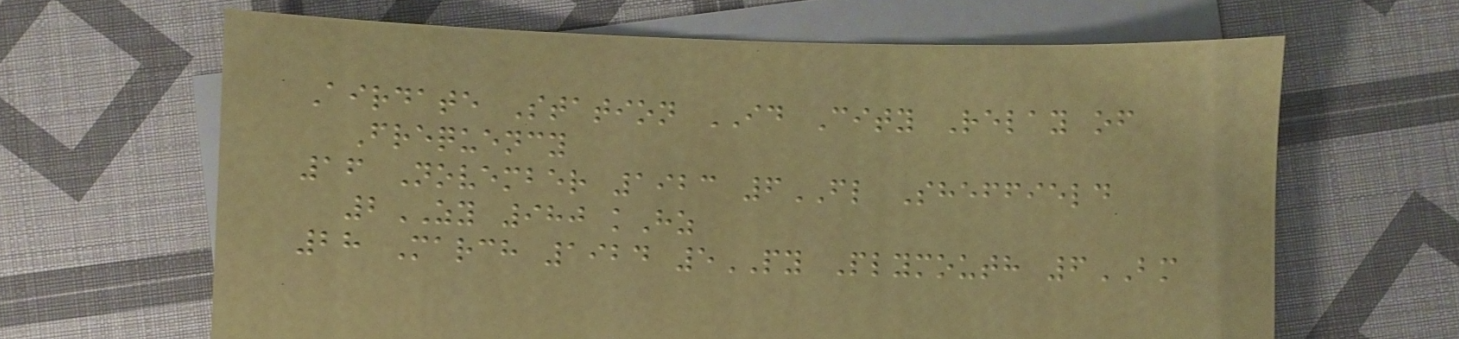Airdate Station ID City Relay of
Frequency
16 November 1923 6FL Sheffield
2ZY 980 kHz
28 March 1924 5PY Plymouth 6BM
